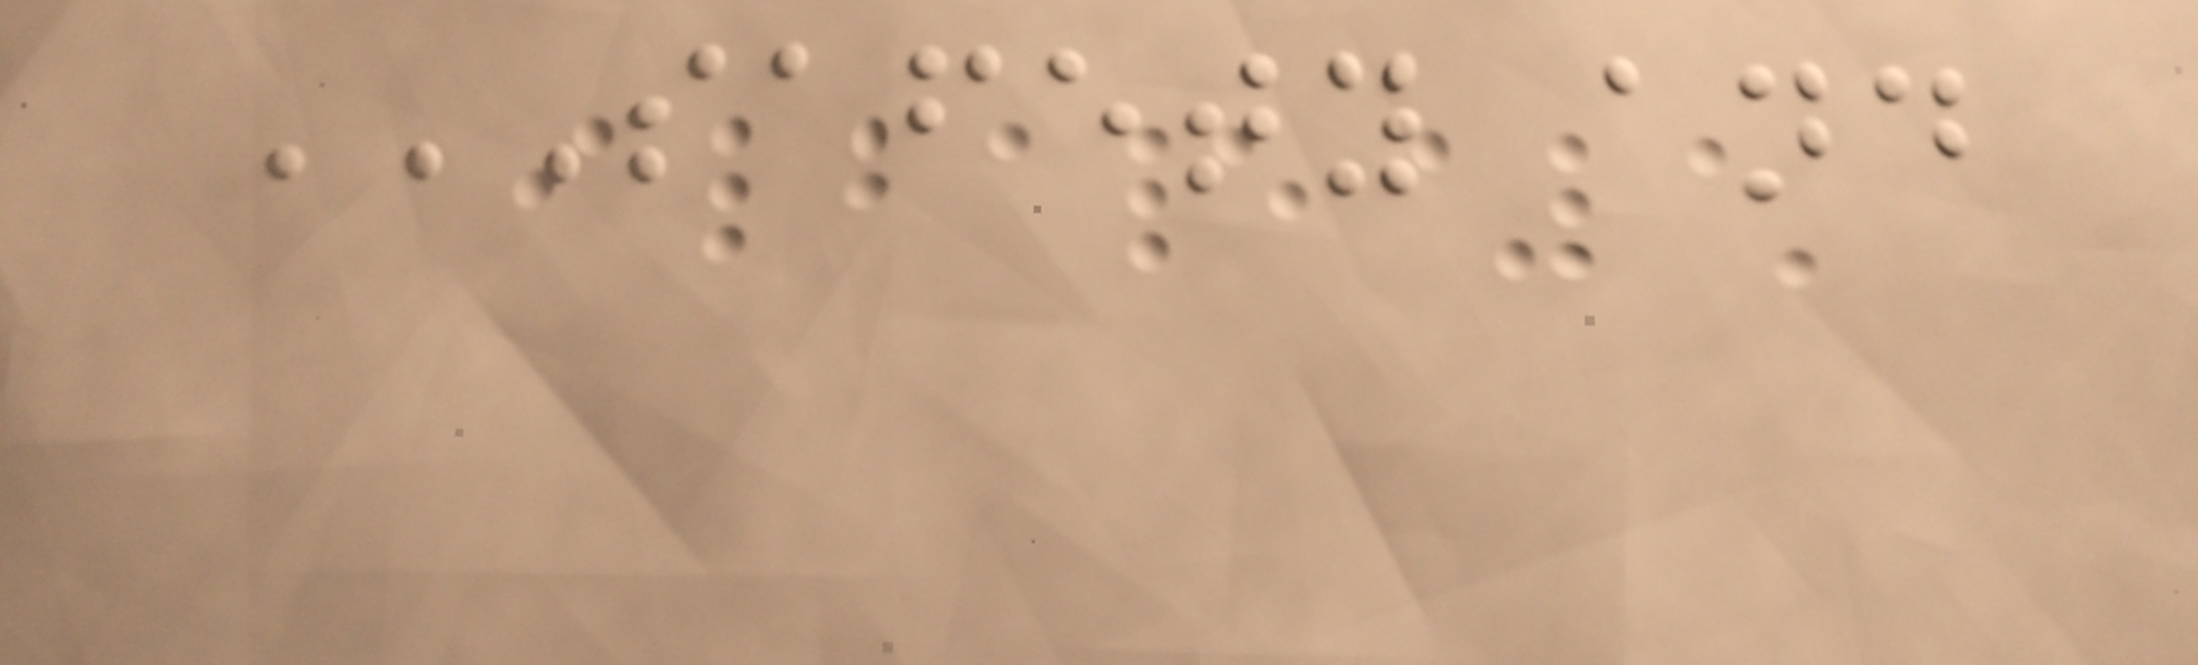SAFETY AND
